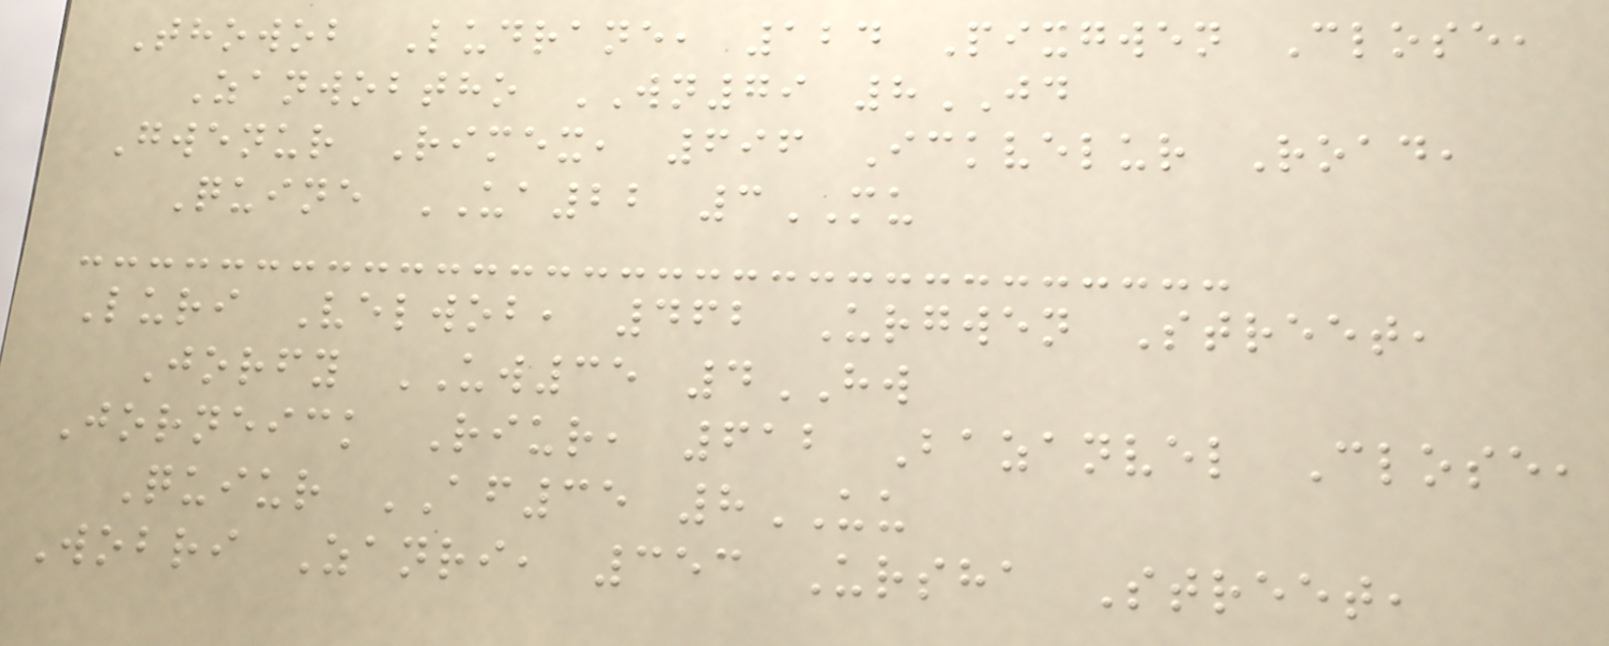Thowob Ludrane, 124 Pixgwen Close,
Zanwobtho WN79 8JD
Gwenur Rimex, 696 Ickvelur Road,
Quine UA22 3MU
Luri Velwob, 462 Urgwen Street,
Jorfy UW35 4HW
Jorneick Riur, 612 Bazanvel Close,
Quiur AF35 8UU
Wobri Zanri, 353 Ursha Street,
